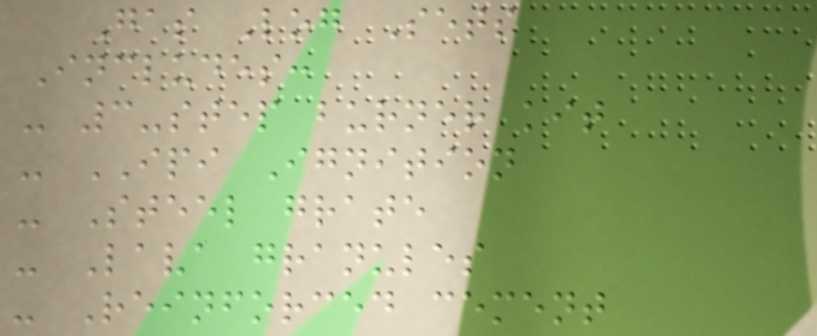Gas Log Sets
Includes:
- 3-step burner kit
- IPI Ignition
- Steel grate
- Lava granules
- Reinforced cement
